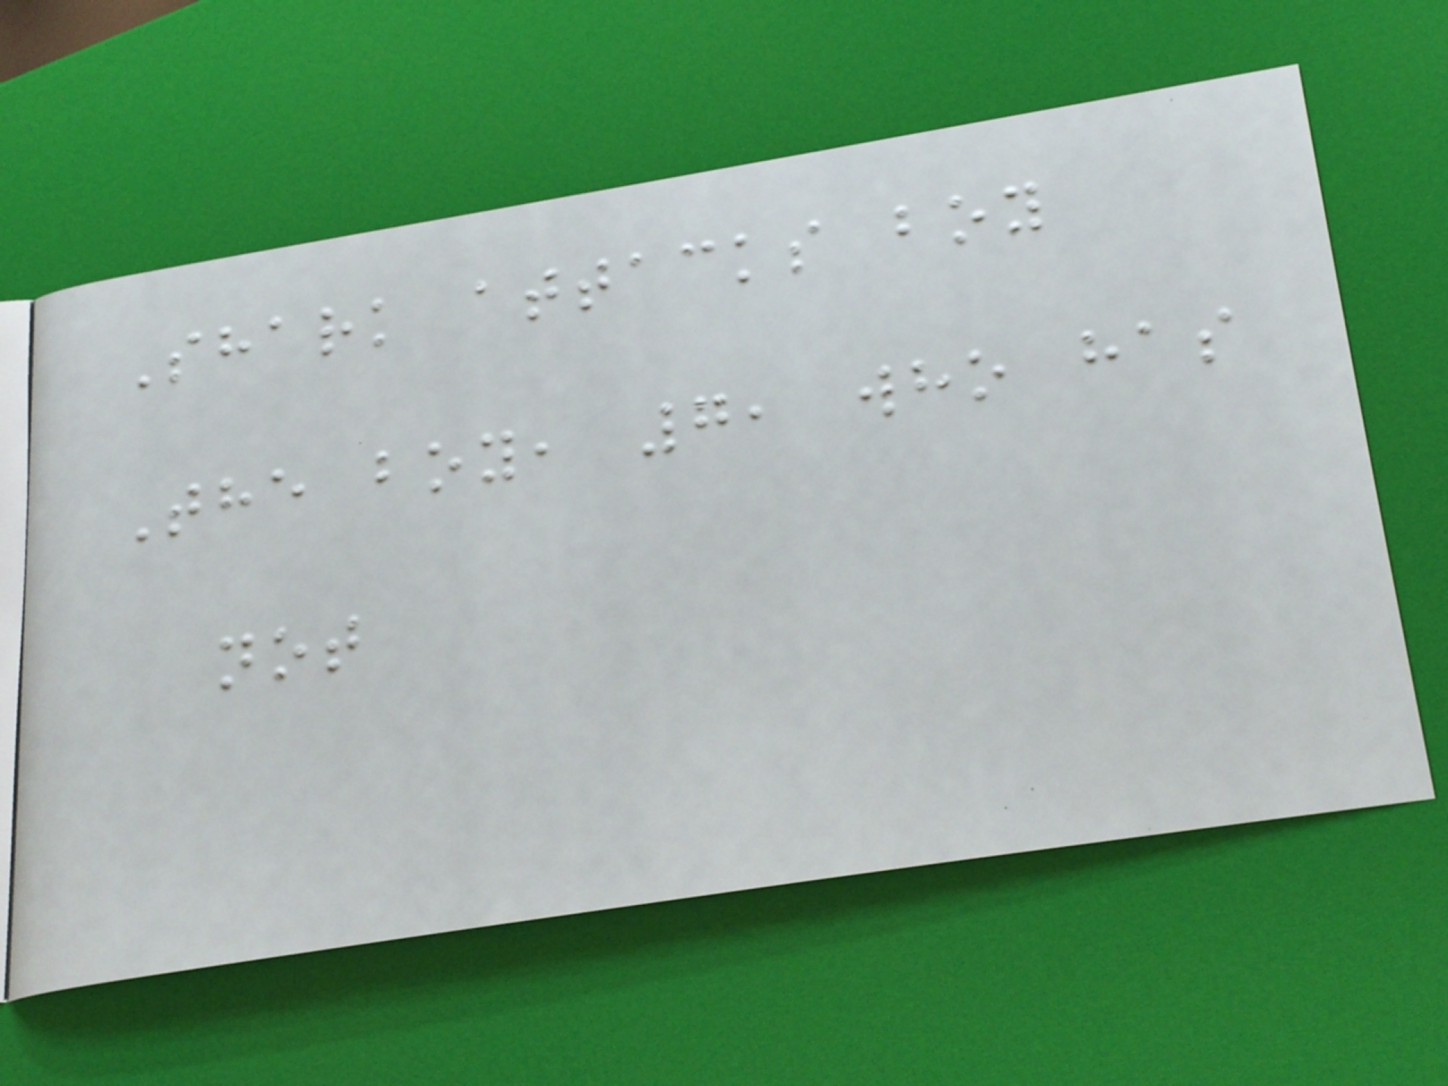Shark attacks boy
The boy, 7, who has
not
